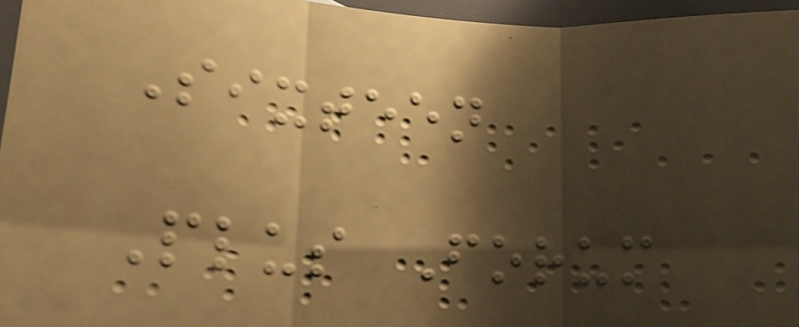Sixteen
Plus Forum
